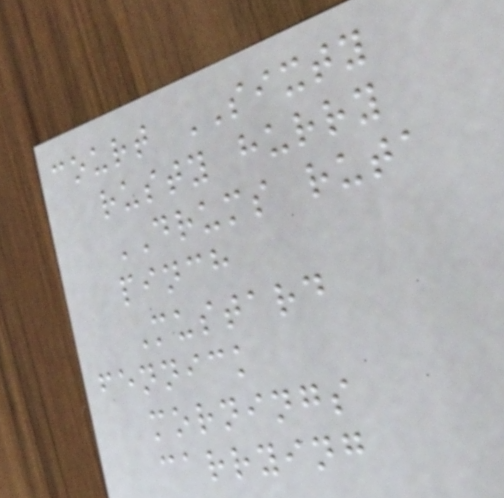court SIXTY
rusty hurry
DRUMS ruta
pinch
Mustard
fennick
mornings
carrying
